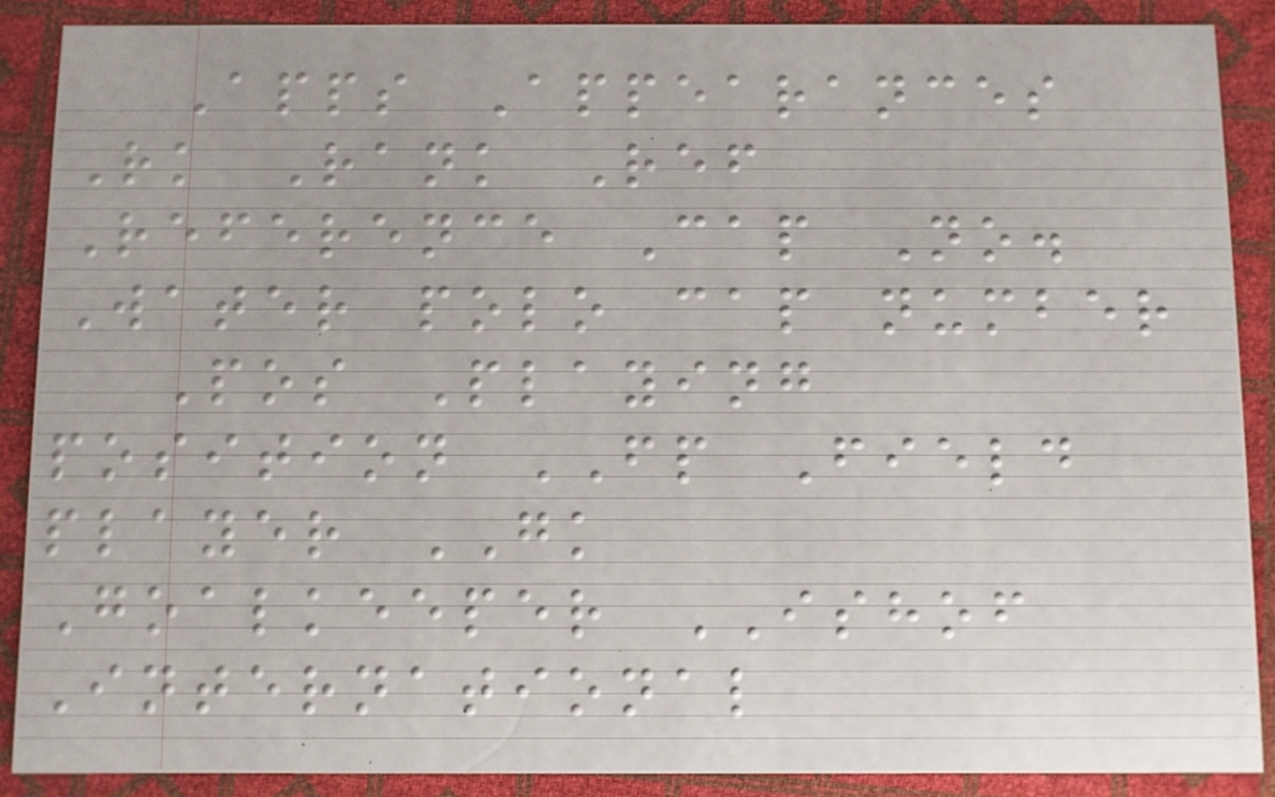Apps Appearances
Rk Rank Ref
Reference Cap No.
Water polo cap number
Pos Playing
position FP Field
player GK
Goalkeeper ISHOF
International
